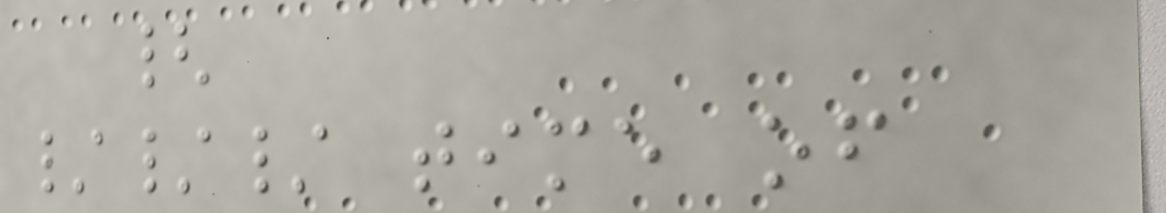{
/// time of
